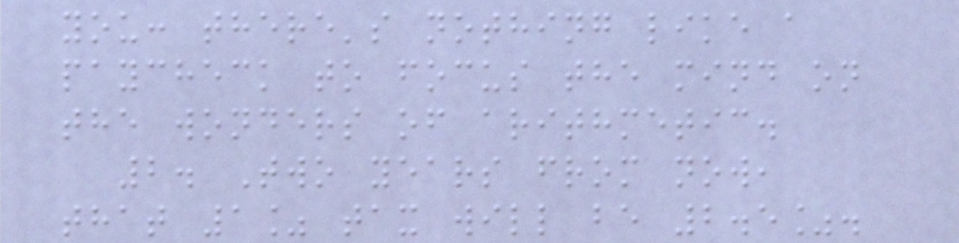you: there's nothing like a
paycheck to focus the mind on
the wonders of arithmetic.
2. Two years from now,
that 1% tax will be 2.5%.
